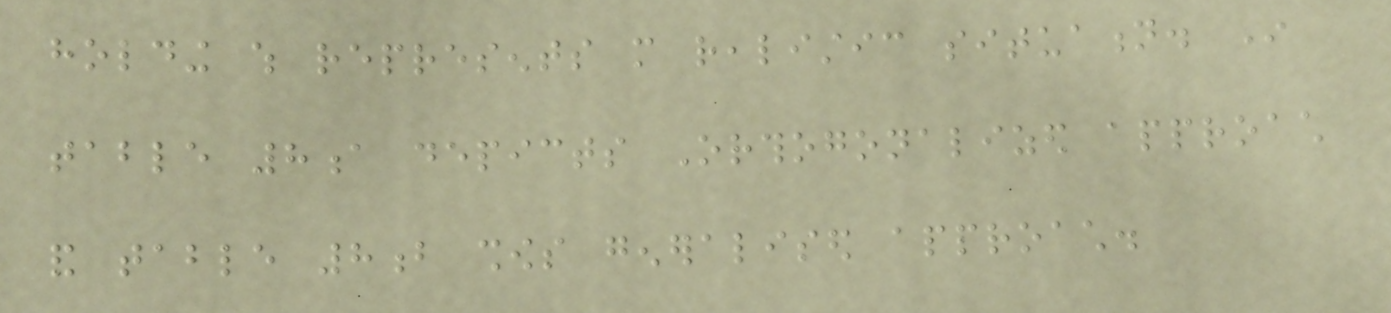holding which represents more realistic situation. In
table 8a depicts Orthogonalized approach
and table 8b shows generalised approach.
